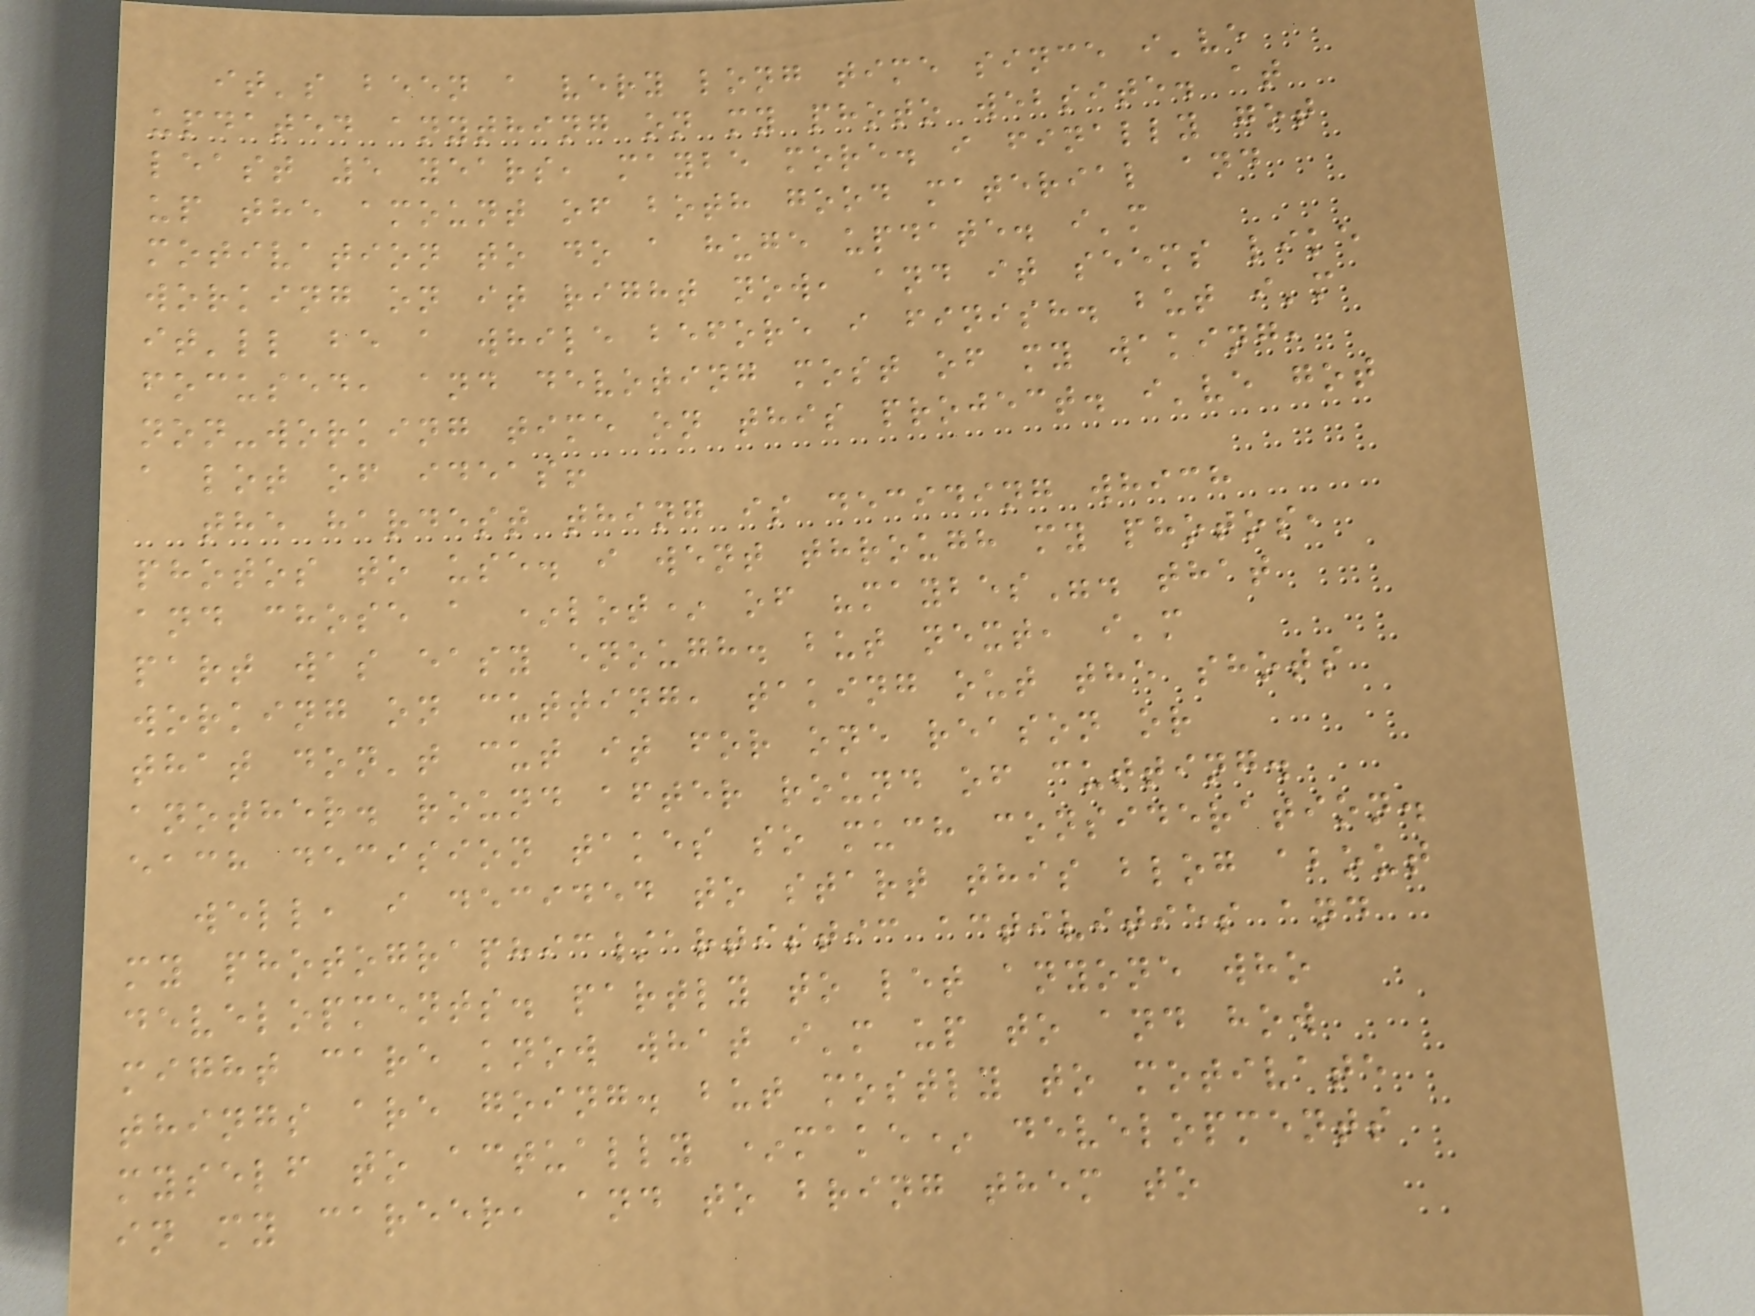it's been a very long time since i've
updated anything on my photo website. at
least 5 years, maybe more. i finally got
up the amount of both good material and
motivation to do a huge update. i'm
working on it right now, and it seems like
it'll be a while before i finish. but i'm
focused, and devoting most of my waking,
non-working time on this project. i've got
a lot of ideas!
the hardest thing is deciding which
photos to use. i went through my photos,
and chose a *lot* of "maybes". that
part was easy enough. but next, i'm
working on cutting, taking out the shots
that don't cut it for one reason or
another. round after round of cutting.
each decision takes so much consideration.
well, i decided to start this blog about
my photographic/artistic activities and
developments. partly to let anyone who
might care know what i'm up to and how
things are going. but mostly to motivate
myself to actually *make* developments
in my career, and to bring them to
